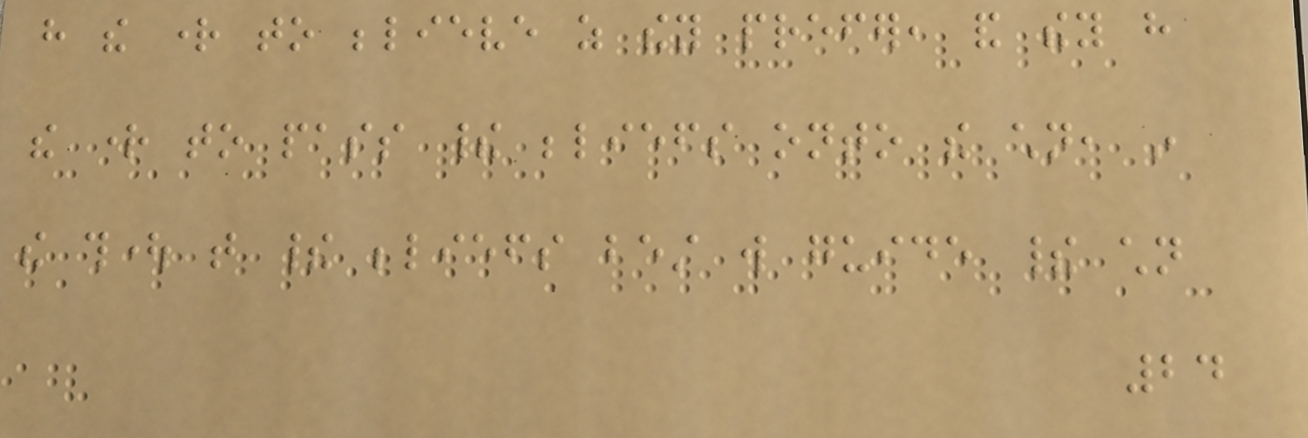have the right to believe as they prefer, and they have
the right to pass their beliefs onto the children, in
the thought that their beliefs best will guide their children
24
